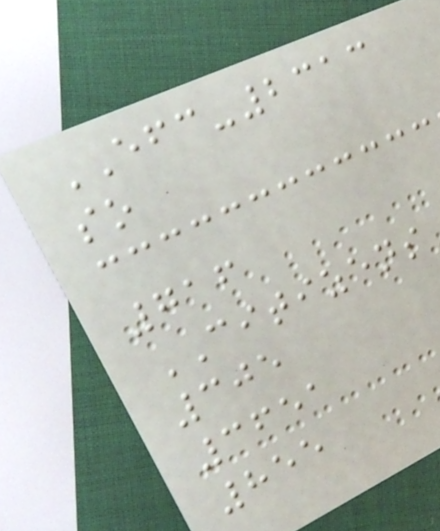EFC-2313
so
716
CITIZENS
305
3651
855
